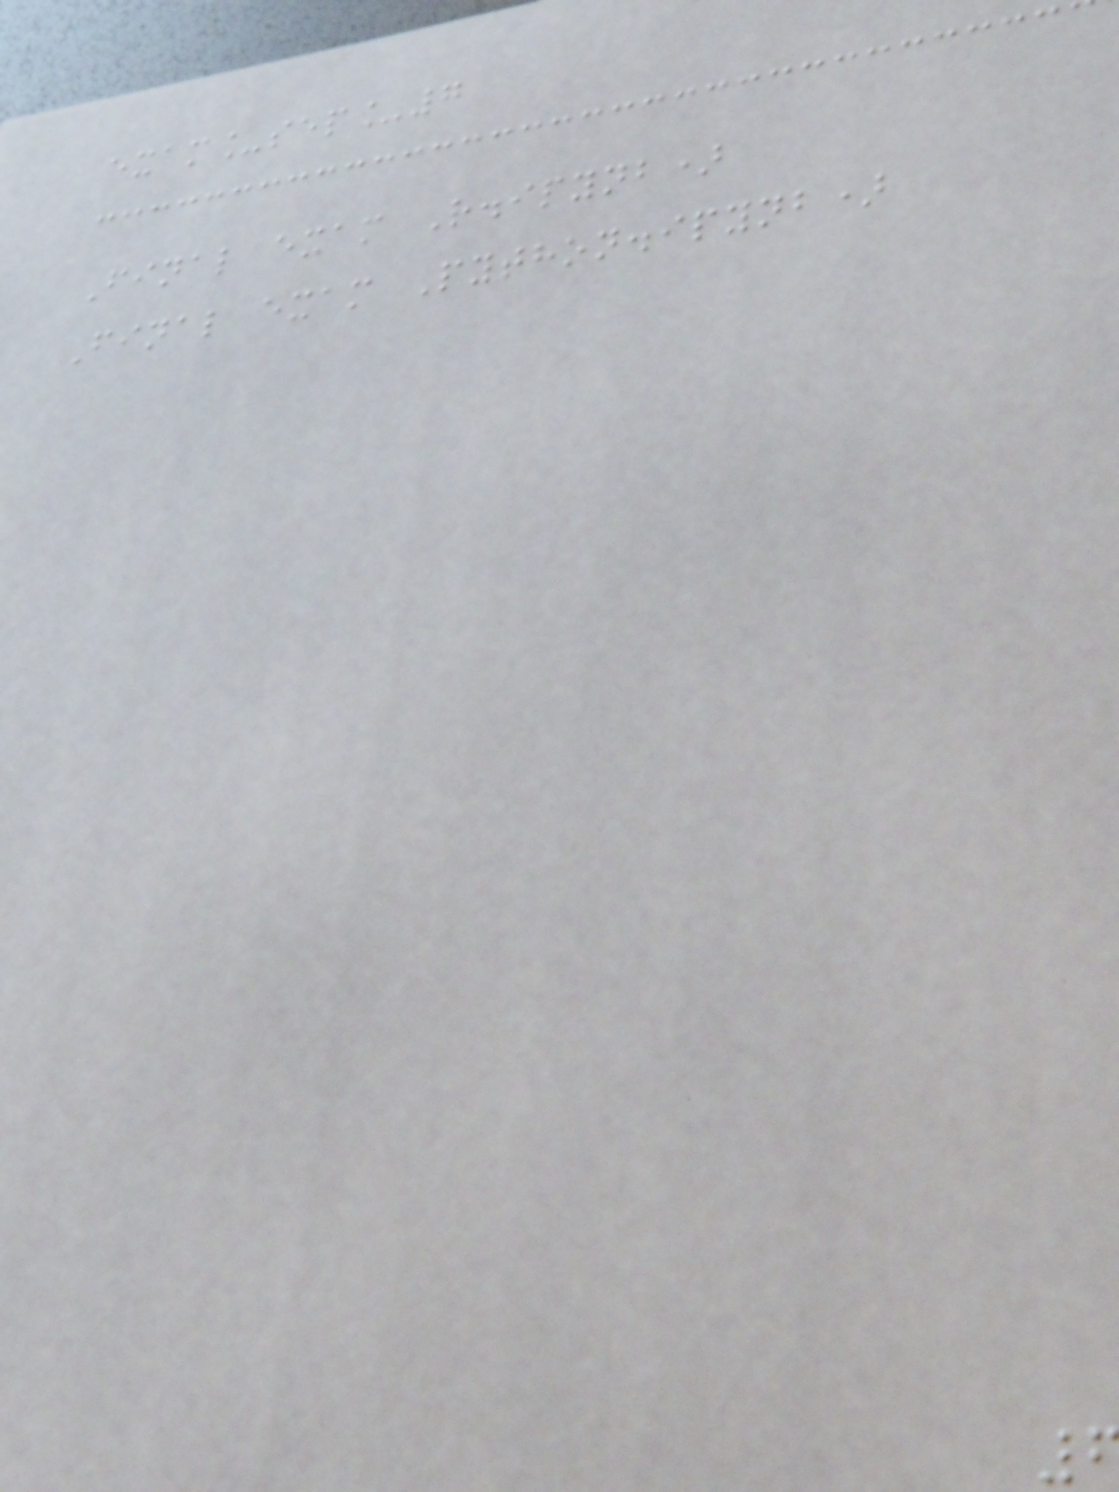exam_sep_7
Final exam R.ipynb)
Final exam Python.ipynb)
